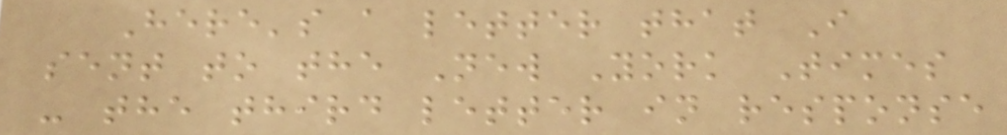Here's a letter that I
sent to the New York Times
- the third letter in response
